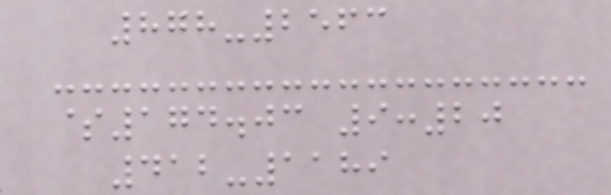878-2563
$174.03 9:20
412-1189
